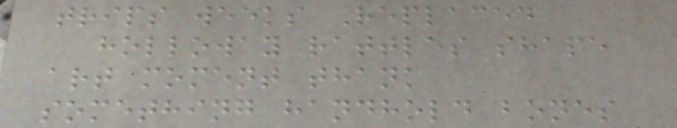trips weeks Replaced
holloway rattles shape
art moment thank
something handhold bones
